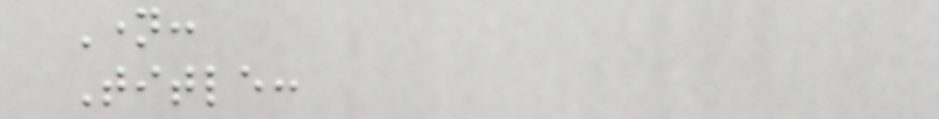Name:
Title:
